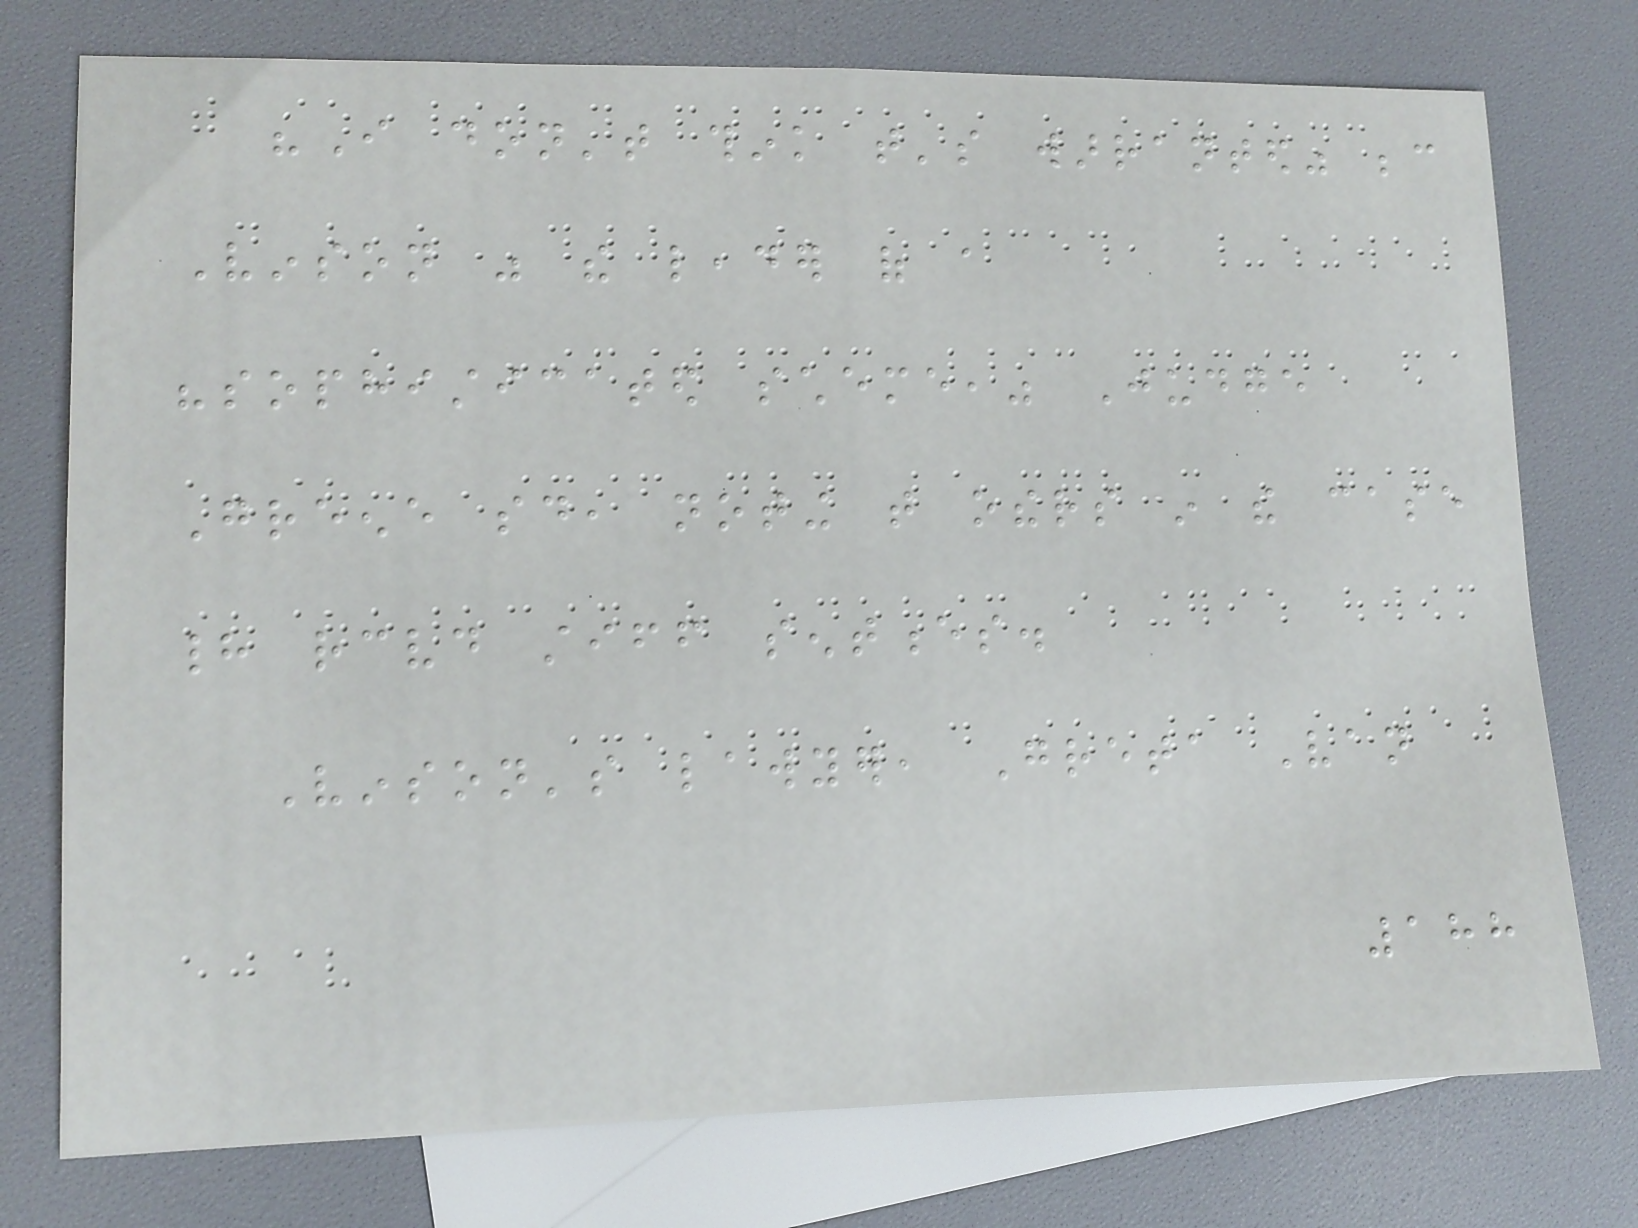"I don't think that's warranted" because
Vinson was the leader of a
"sophisticated scheme," Judge
Greene said, noting that others in the case
had received stiff sentences.
Vinson's lawyer, Greta Van
188
